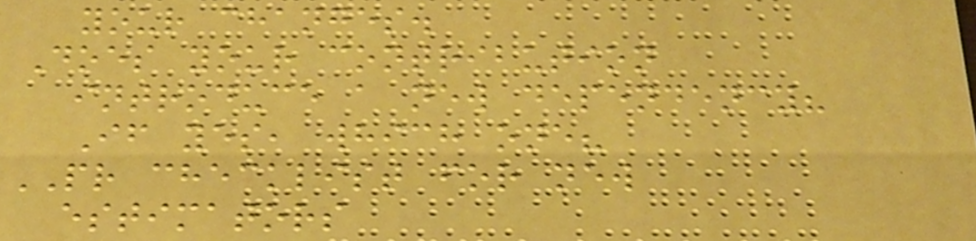your changes.
Does your contribution
introduce a new dependency?
If yes, which one?
PR checklist for new
estimators
